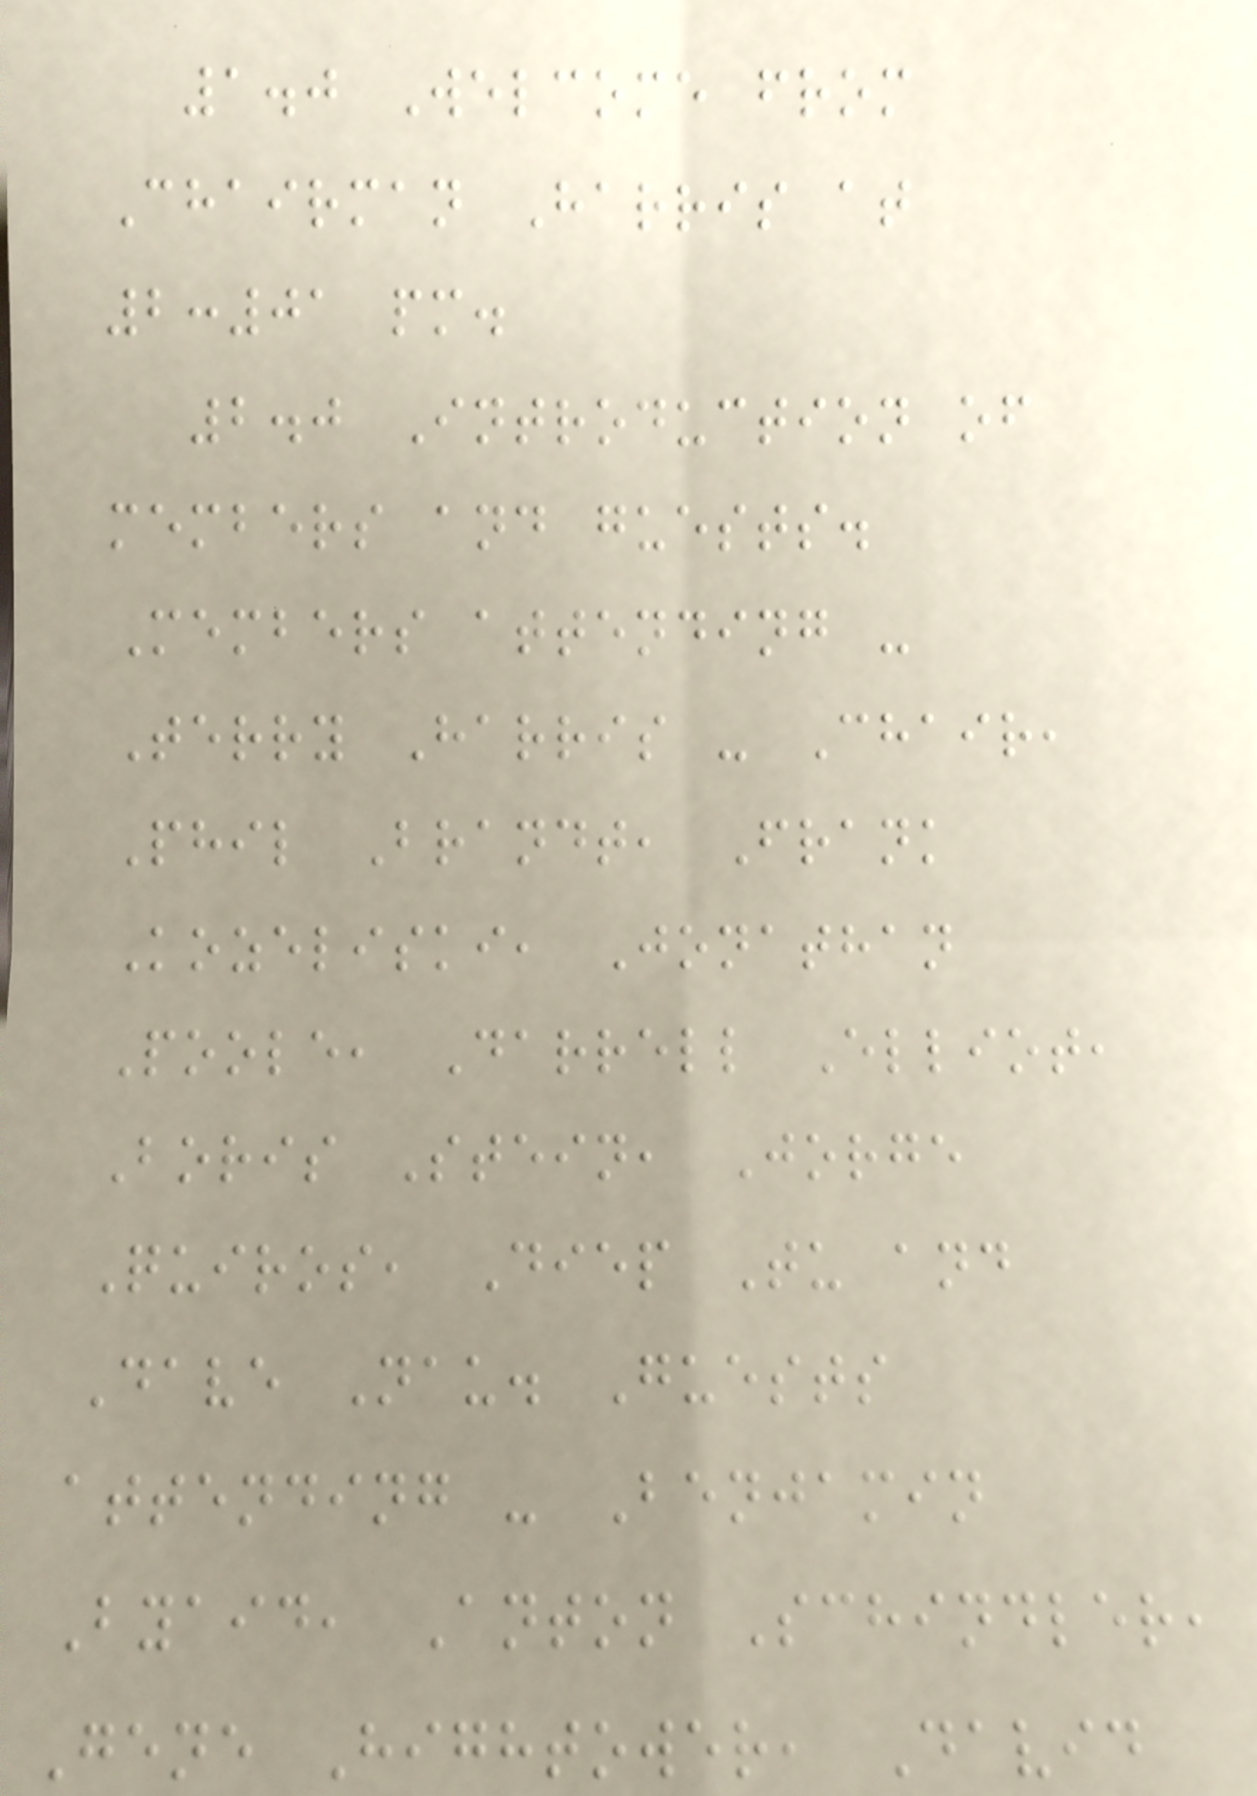1.0 Welcome from
Chairman Harris at
2:01 pm.
2.0 Introduction of
members and guests.
Members attending -
Terry Harris - Chair,
Phil Brandt, Frank
Kozeliski, Jonathan
Poole, Darrell Elliot,
Boris Stein, Jorge
Quiros, Diep Tu and
Dave Nau. Guests
attending - Benjamin
Byaid, Anton Schindler,
Gene Hightower, David
